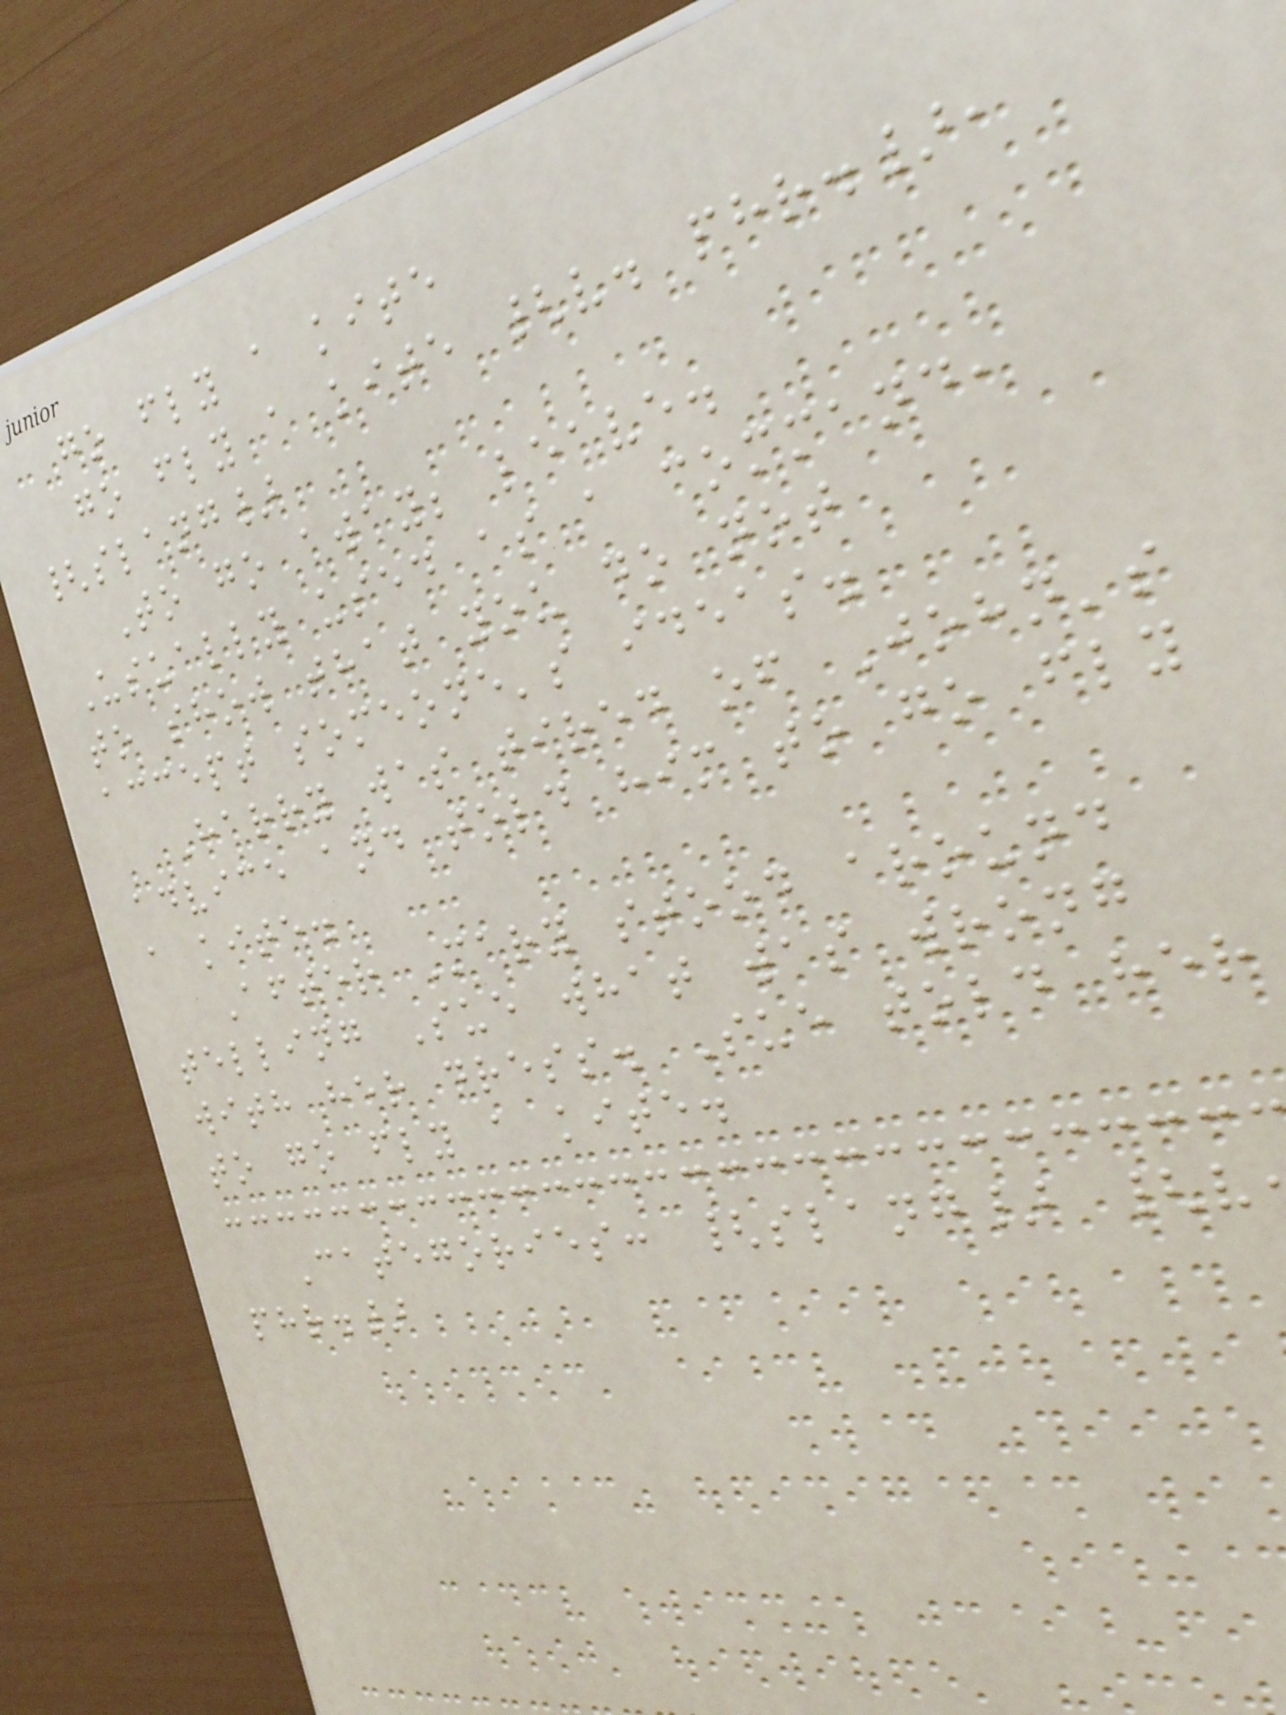go fly a kite
go fly a kite {v. phr.},
{slang}
To go away; leave.
Usually used as a command,
to show that you do not
accept someone's ideas.
Harry was tired of John's
advice and told him to go fly
a kite.
After Mary stood around
telling Sue what was wrong
with her dress. Sue told her
to go fly a kite.
Categories: {slang} {v
phr.}
